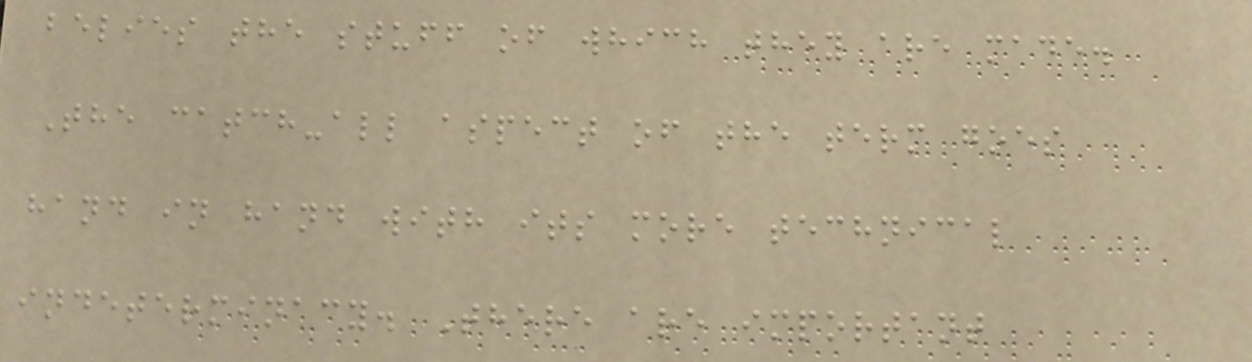belies the stuff of which they are made.
The catch-all aspect of the term goes
hand in hand with its more technical
indeterminacy. There are important
